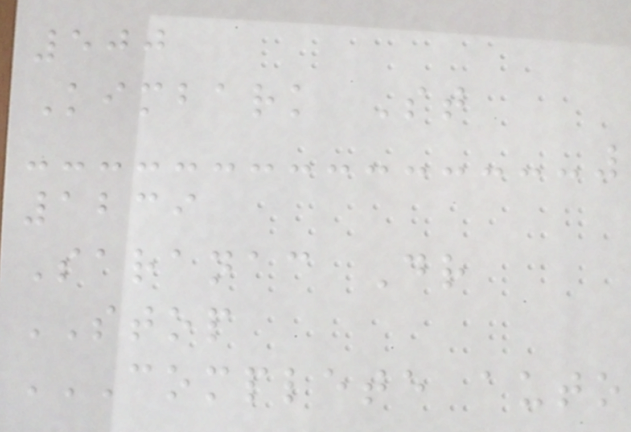500
Kimbark St
1239
Saranac Dr
STOP
COMPLETE AUTO
